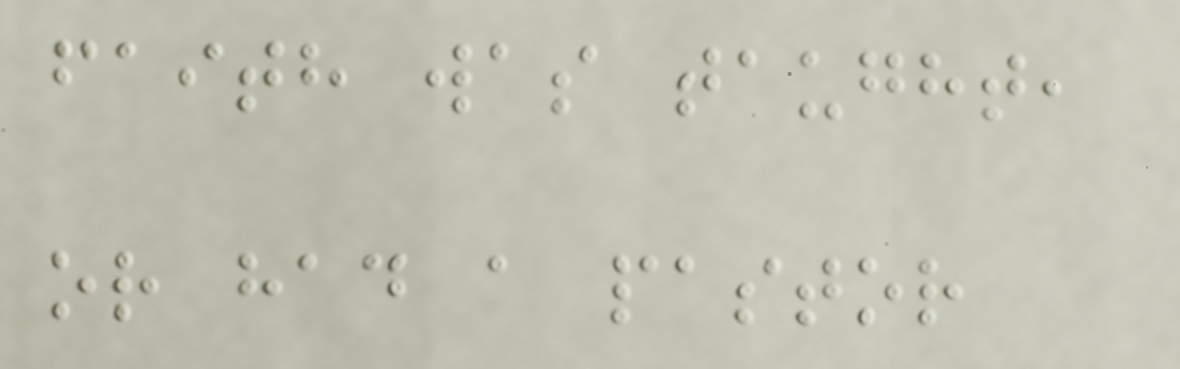faith was taught,
or had a pastor
